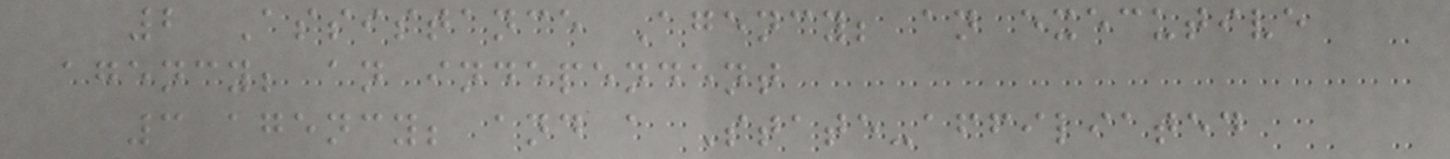2 Assistance Agency; an executive
agency; an independent
3 agency; and a State-affiliated
